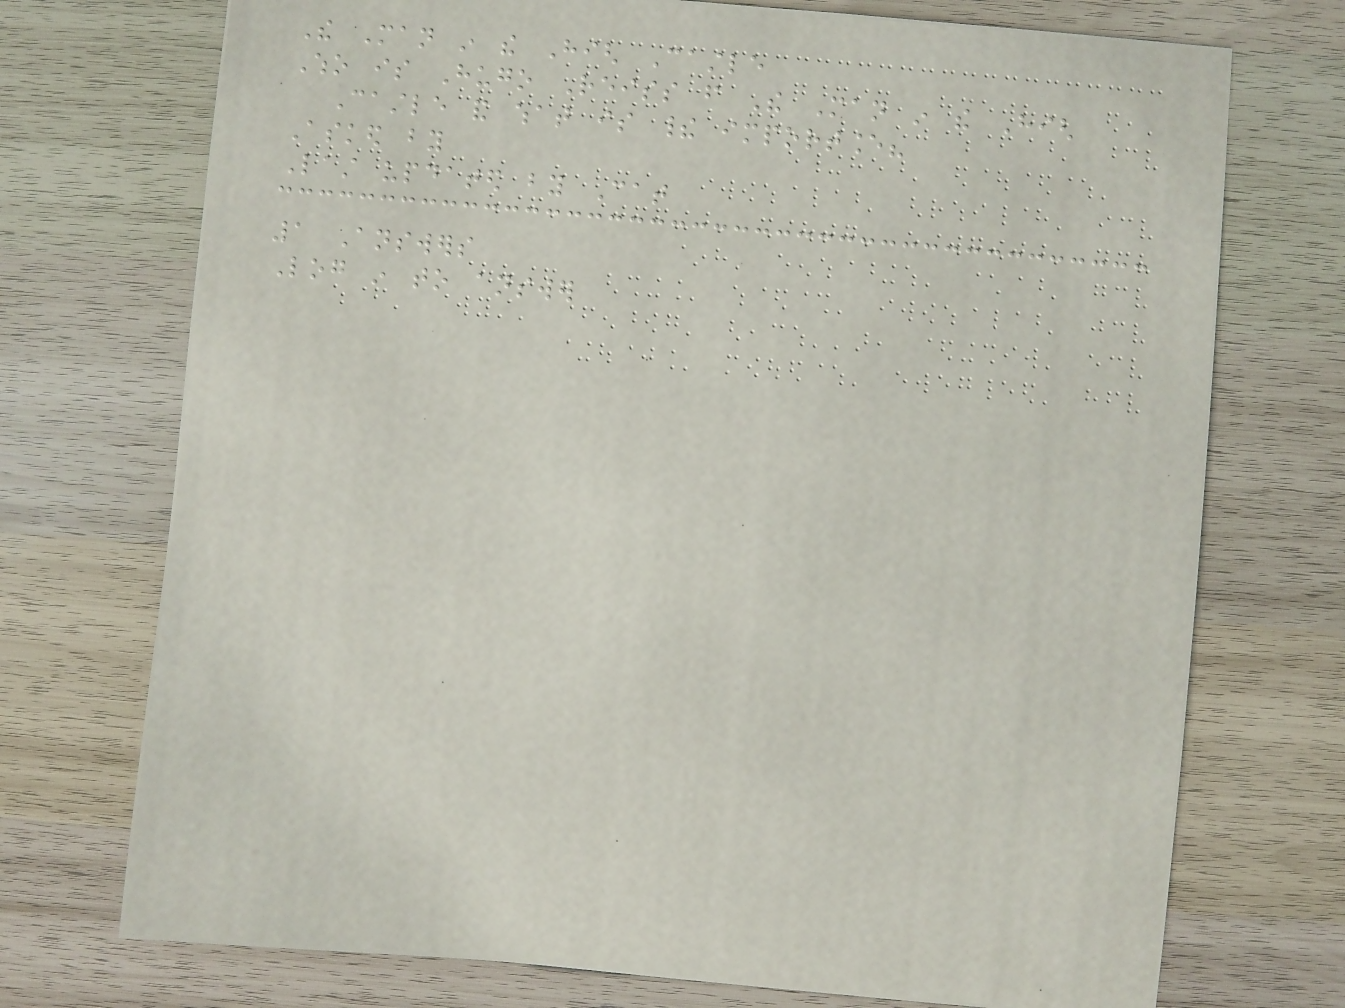The Man in the High Castle
Who is Hugo Reiss from The Man in the High
Castle and what is their importance?
Asked by
Last updated by Cat
1 Answers
Log in to answer
